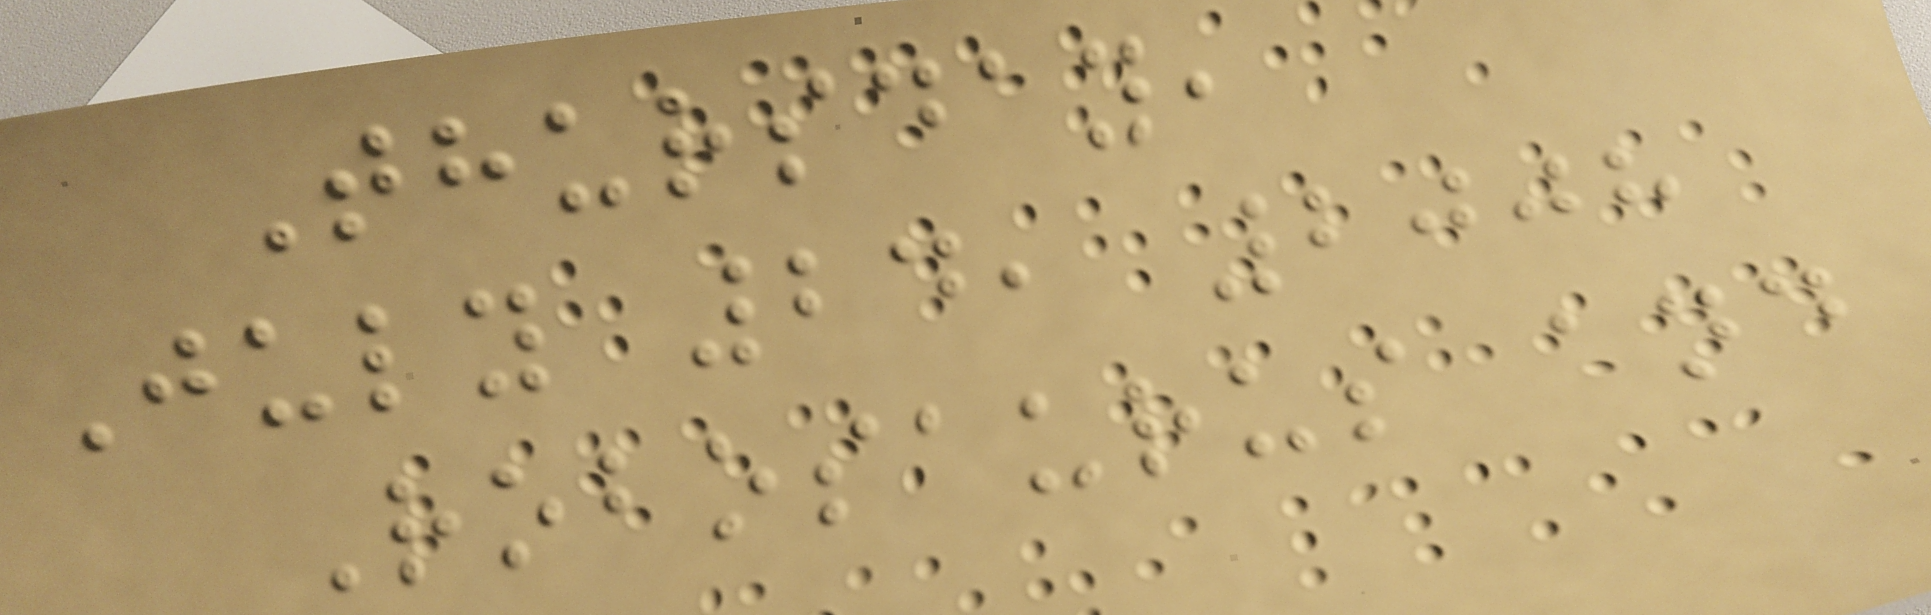Thursday,
July 24, 2008
Robosaurus and
